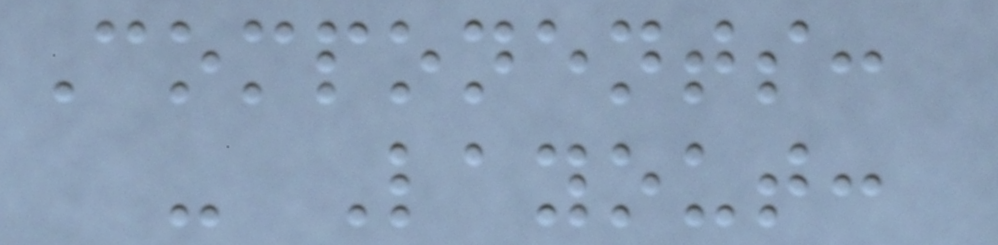Components:
- Layout:
